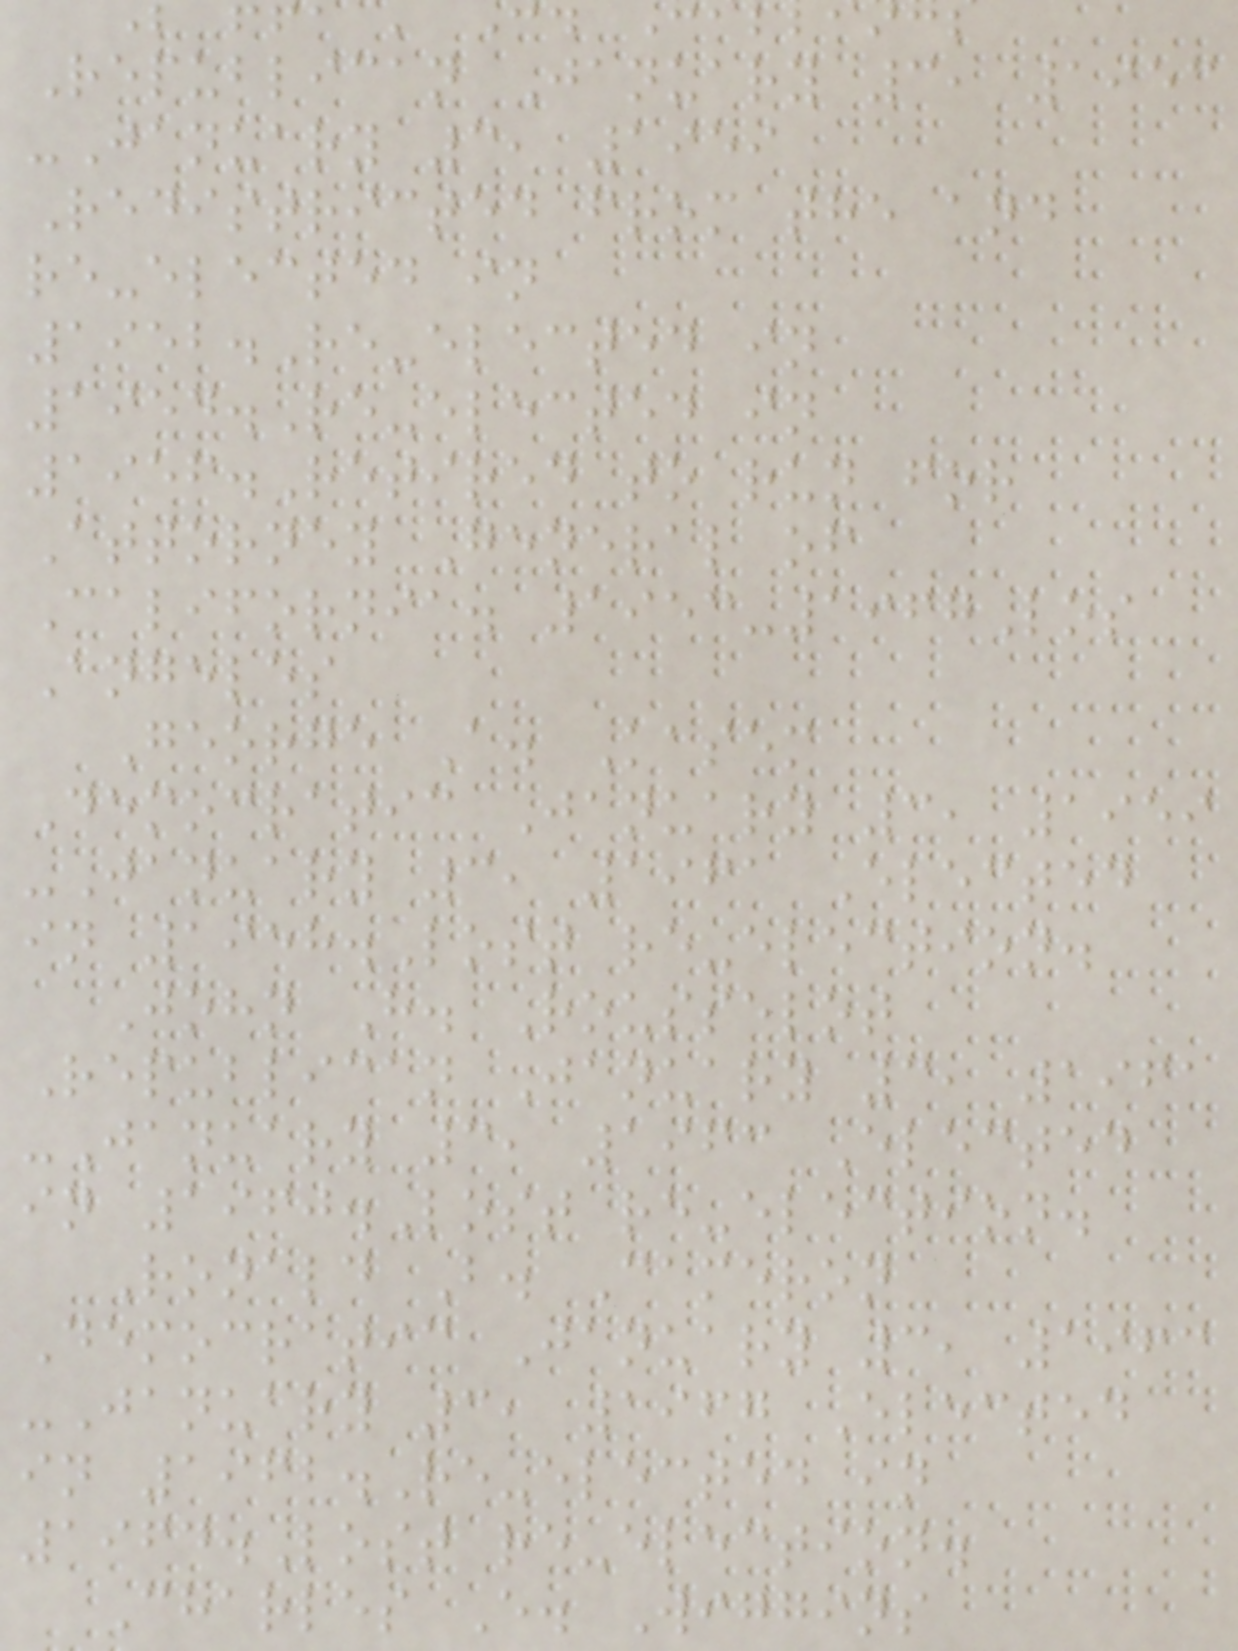Republican January 3, 1953
-January 3, 1959
Redistricted from the and
re-elected in
1952.Re-elected in
1954.Re-elected in
1956.Retired to run for
Attorney General of
California. 1953-1967Los
Angeles
George A. Kasem
Democratic January 3, 1959
-January 3, 1961 Elected
in 1958.Lost re-election.
John H. Rousselot
Republican January 3, 1961
-January 3, 1963 Elected
in 1960.Lost re-election.
Ronald B. Cameron
Democratic January 3, 1963
-January 3, 1967 Elected
in 1962.Re-elected in
1964.Lost re-election.
Charles E. Wiggins
